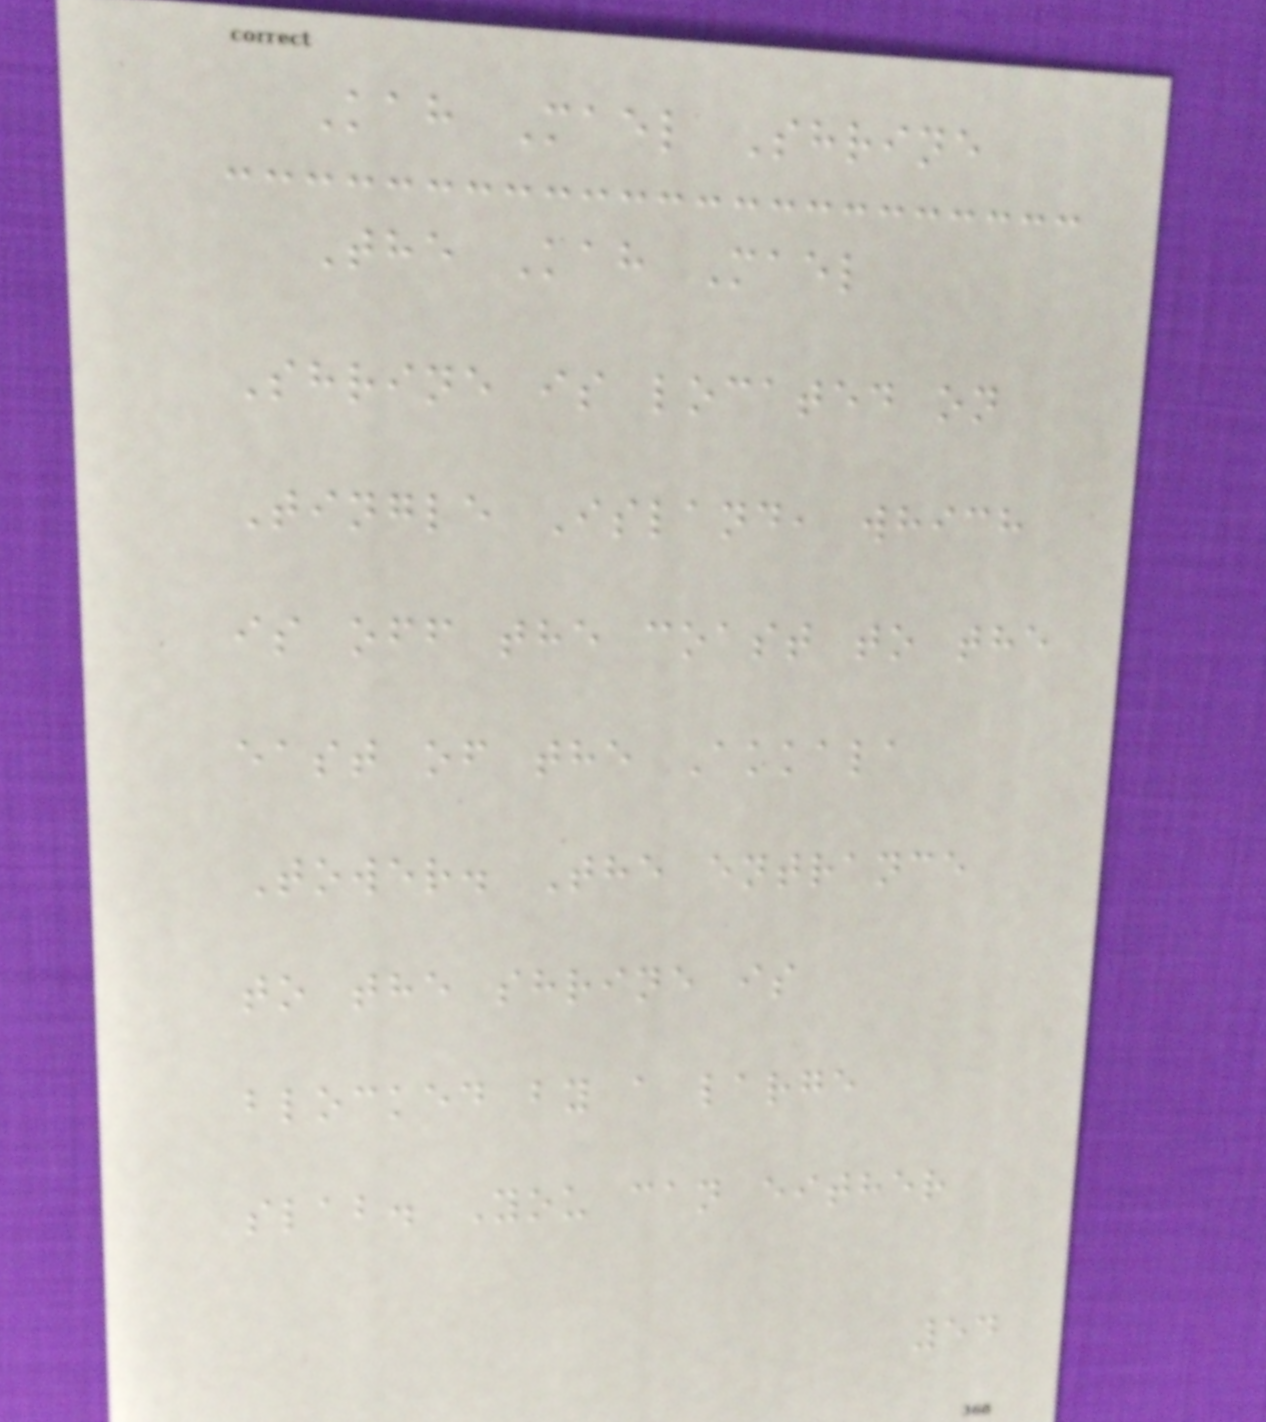Kah Mael Shrine
The Kah Mael
Shrine is located on
Tingle Island, which
is off the coast to the
east of the Akkala
Tower. The entrance
to the shrine is
blocked by a large
slab. You can either
54
